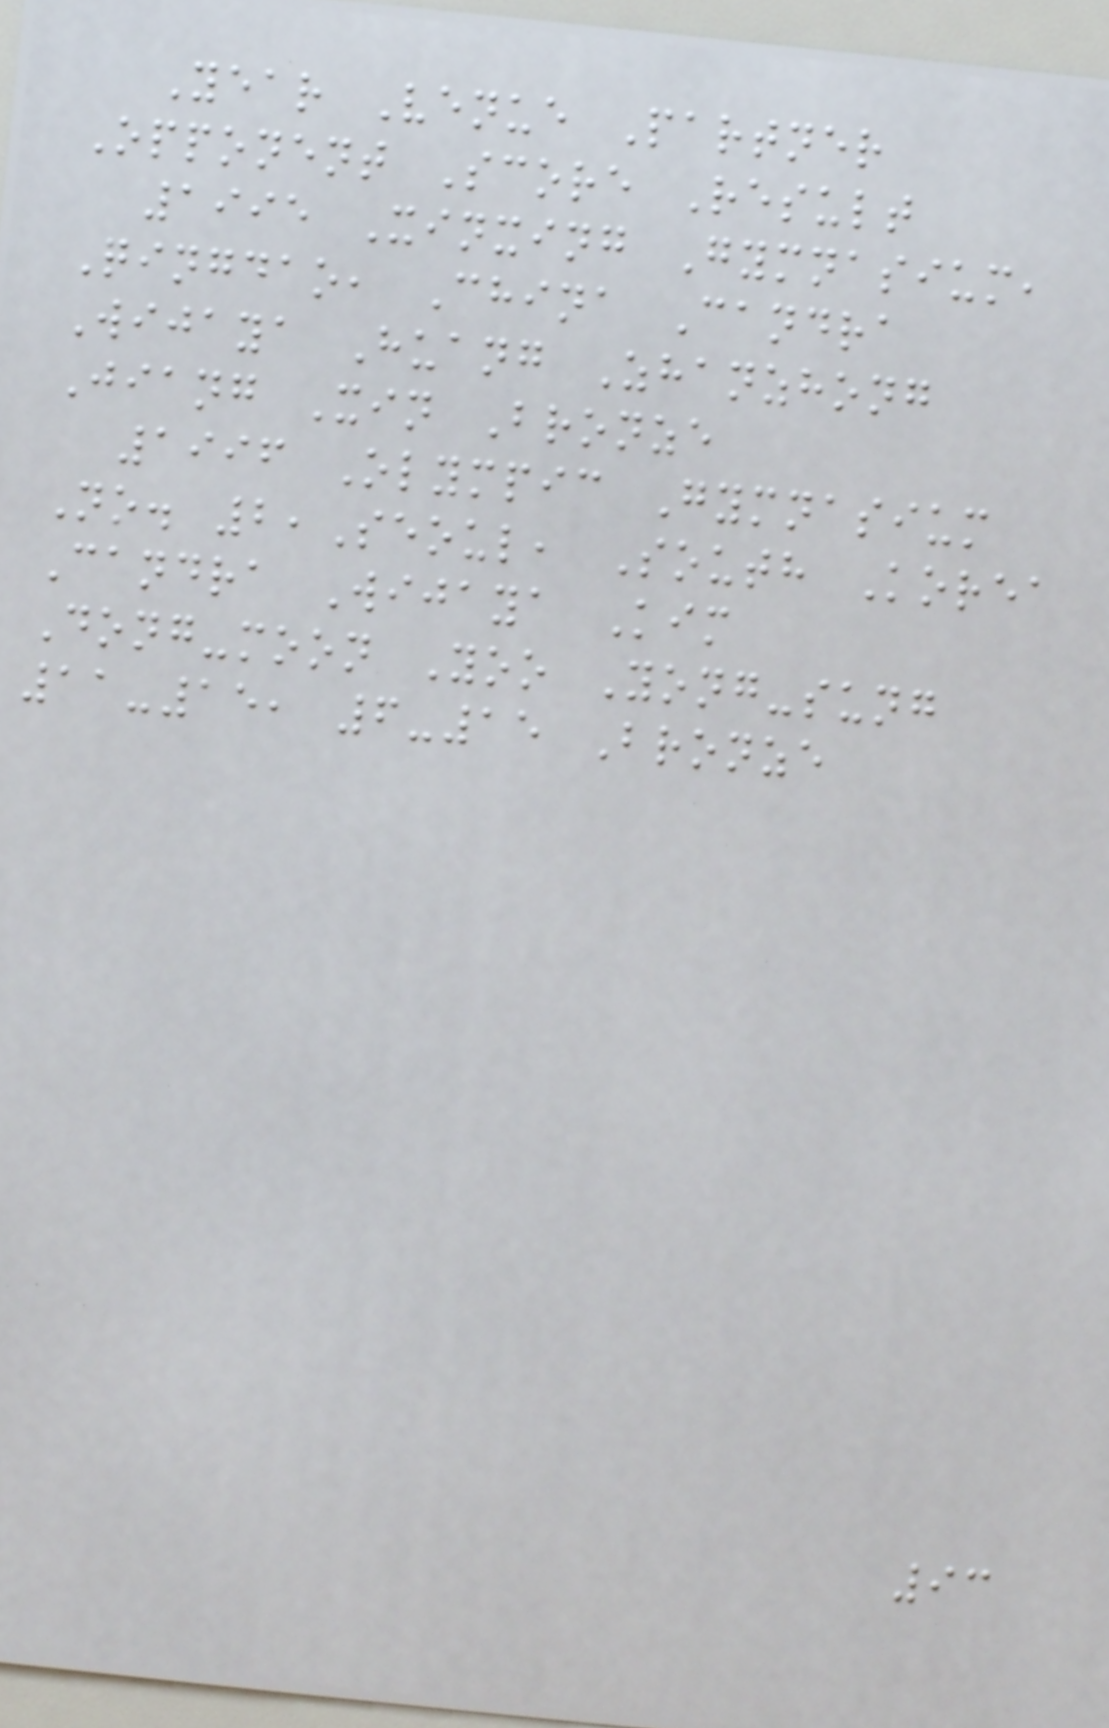Year Venue Partner
Opponent Score Result
1995 Xinxing Gymnasium,
Qingdao, China Candra
Wijaya Huang Zhanzhong
Jiang Xin Bronze
1996 Olympic Gymnasium
No. 2,Seoul, South Korea
Candra Wijaya Kim
Dong-moon Yoo Yong-sung
11-15, 6-15 Bronze
93
